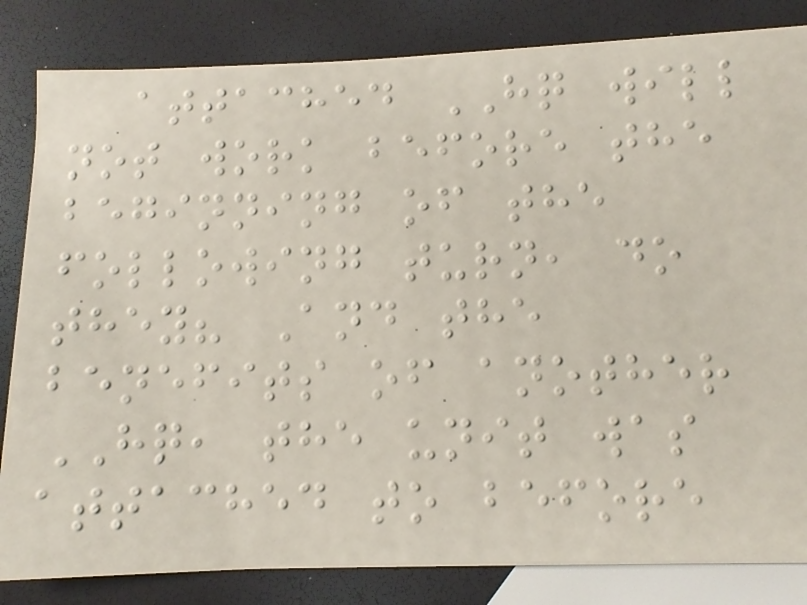attached HQ will
not work before the
beginning of the
following turn, do
they? And the
benefits of another
HQ, the unit was
attached to before
